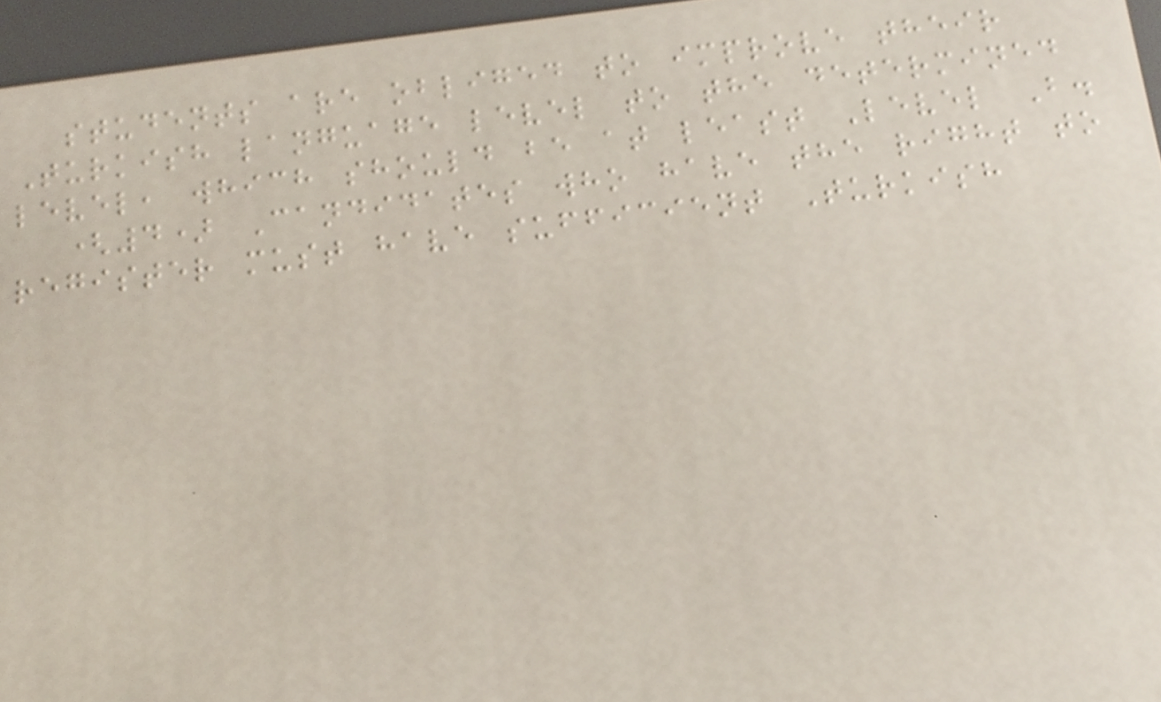students are obliged to improve their
Turkish language level to the determined
level, which should be at least Level B.
(4) Candidates who have the right to
register must have sufficient Turkish
